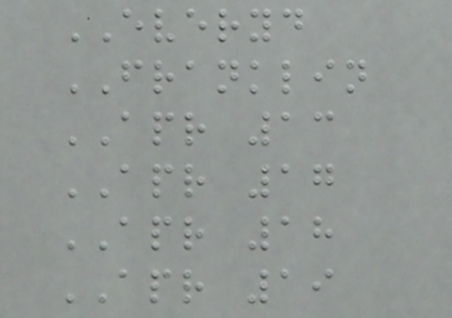EVERYD
FRANKLIN
APR 13
APR 17
APR 18
APR 19
